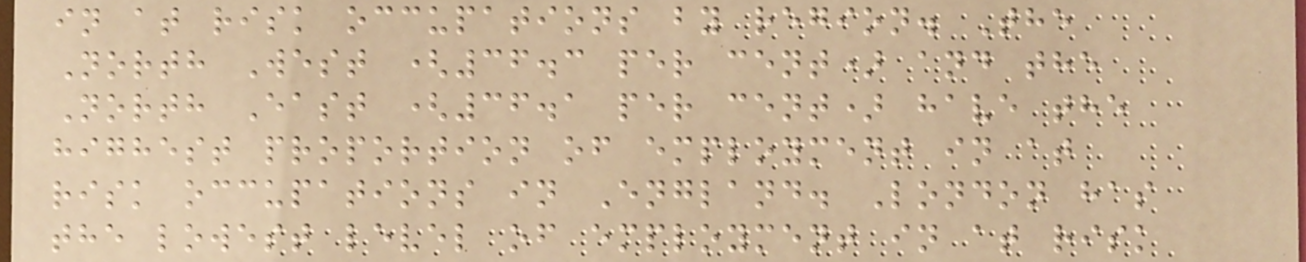in at risk occupations by region. The
North West (36.3 per cent) and the
North East (36.1 per cent) have the
highest proportion of employment in at
risk occupations in England. London has
the lowest level of employment in at risk
